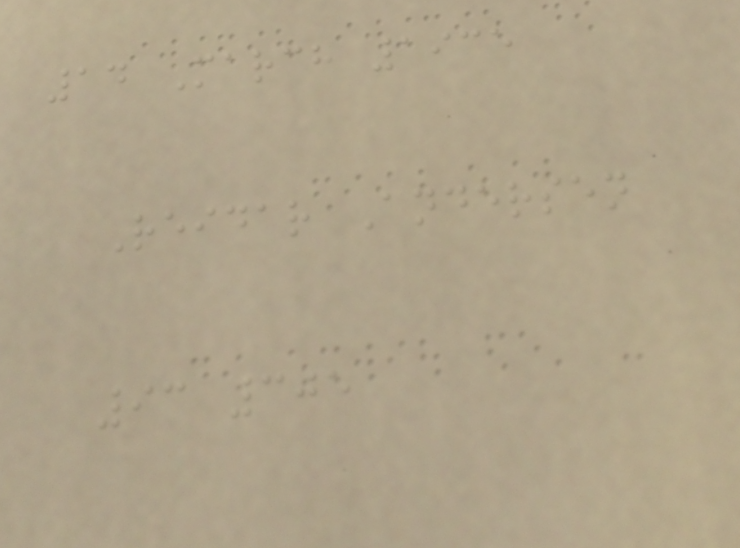14 March 1935
Reidar Andersen
93 305
